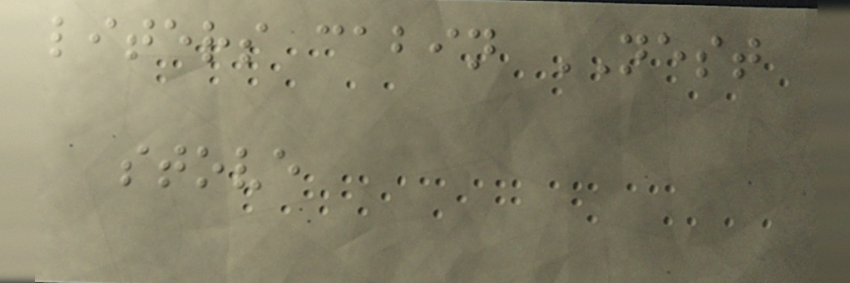liters cabin NEST
stove
